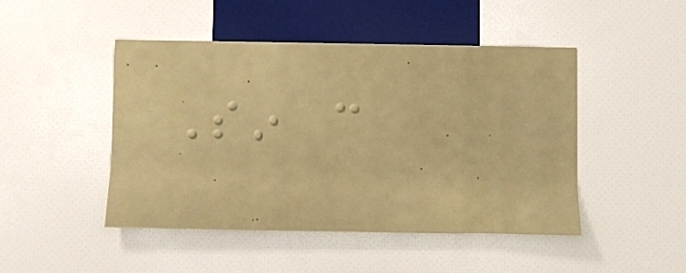Sin can
